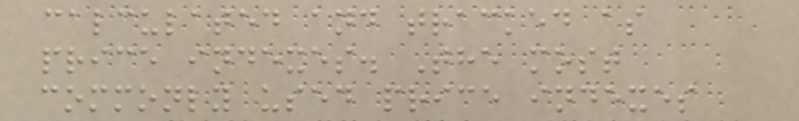calculated and tracked as
price indexes. The most
commonly used price indexes
